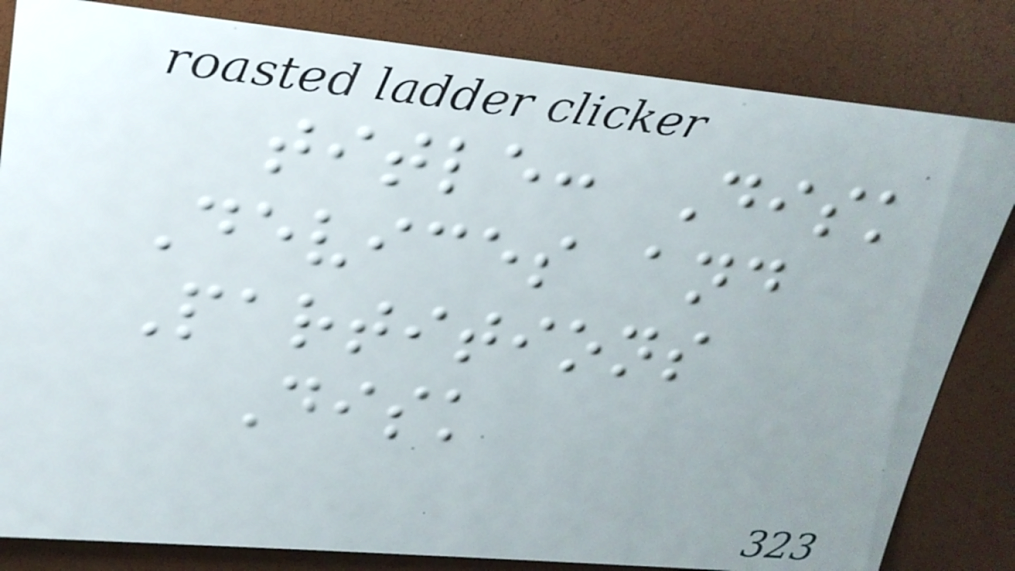title: Disk
Devices and
Partitions
Disk
